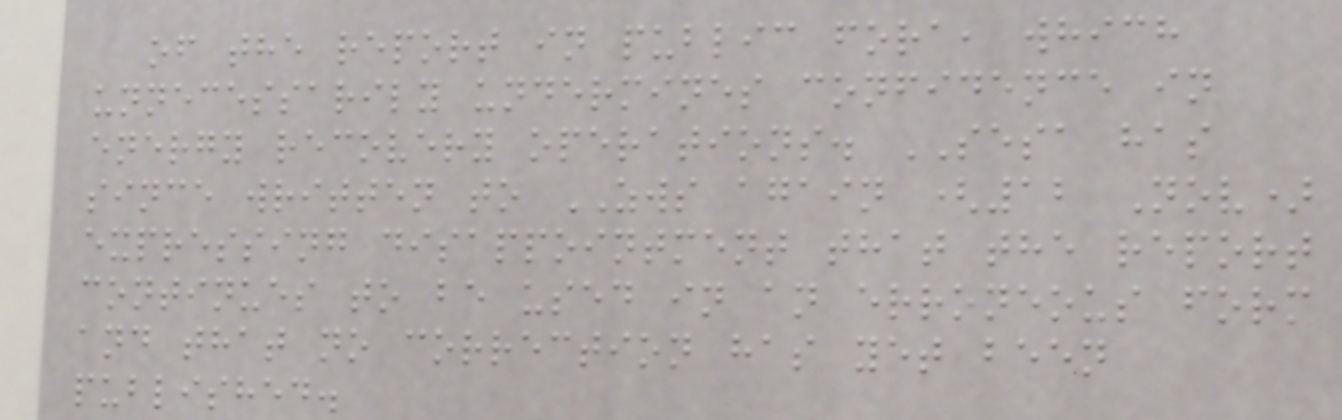of the report in public fora, which
unnecessarily undermines confidence in
energy recovery operations. SESA has
since written to ZWS again (12 Nov)
expressing disappointment that the report
continues to be used in an erroneous form
and that no correction has yet been
published.
